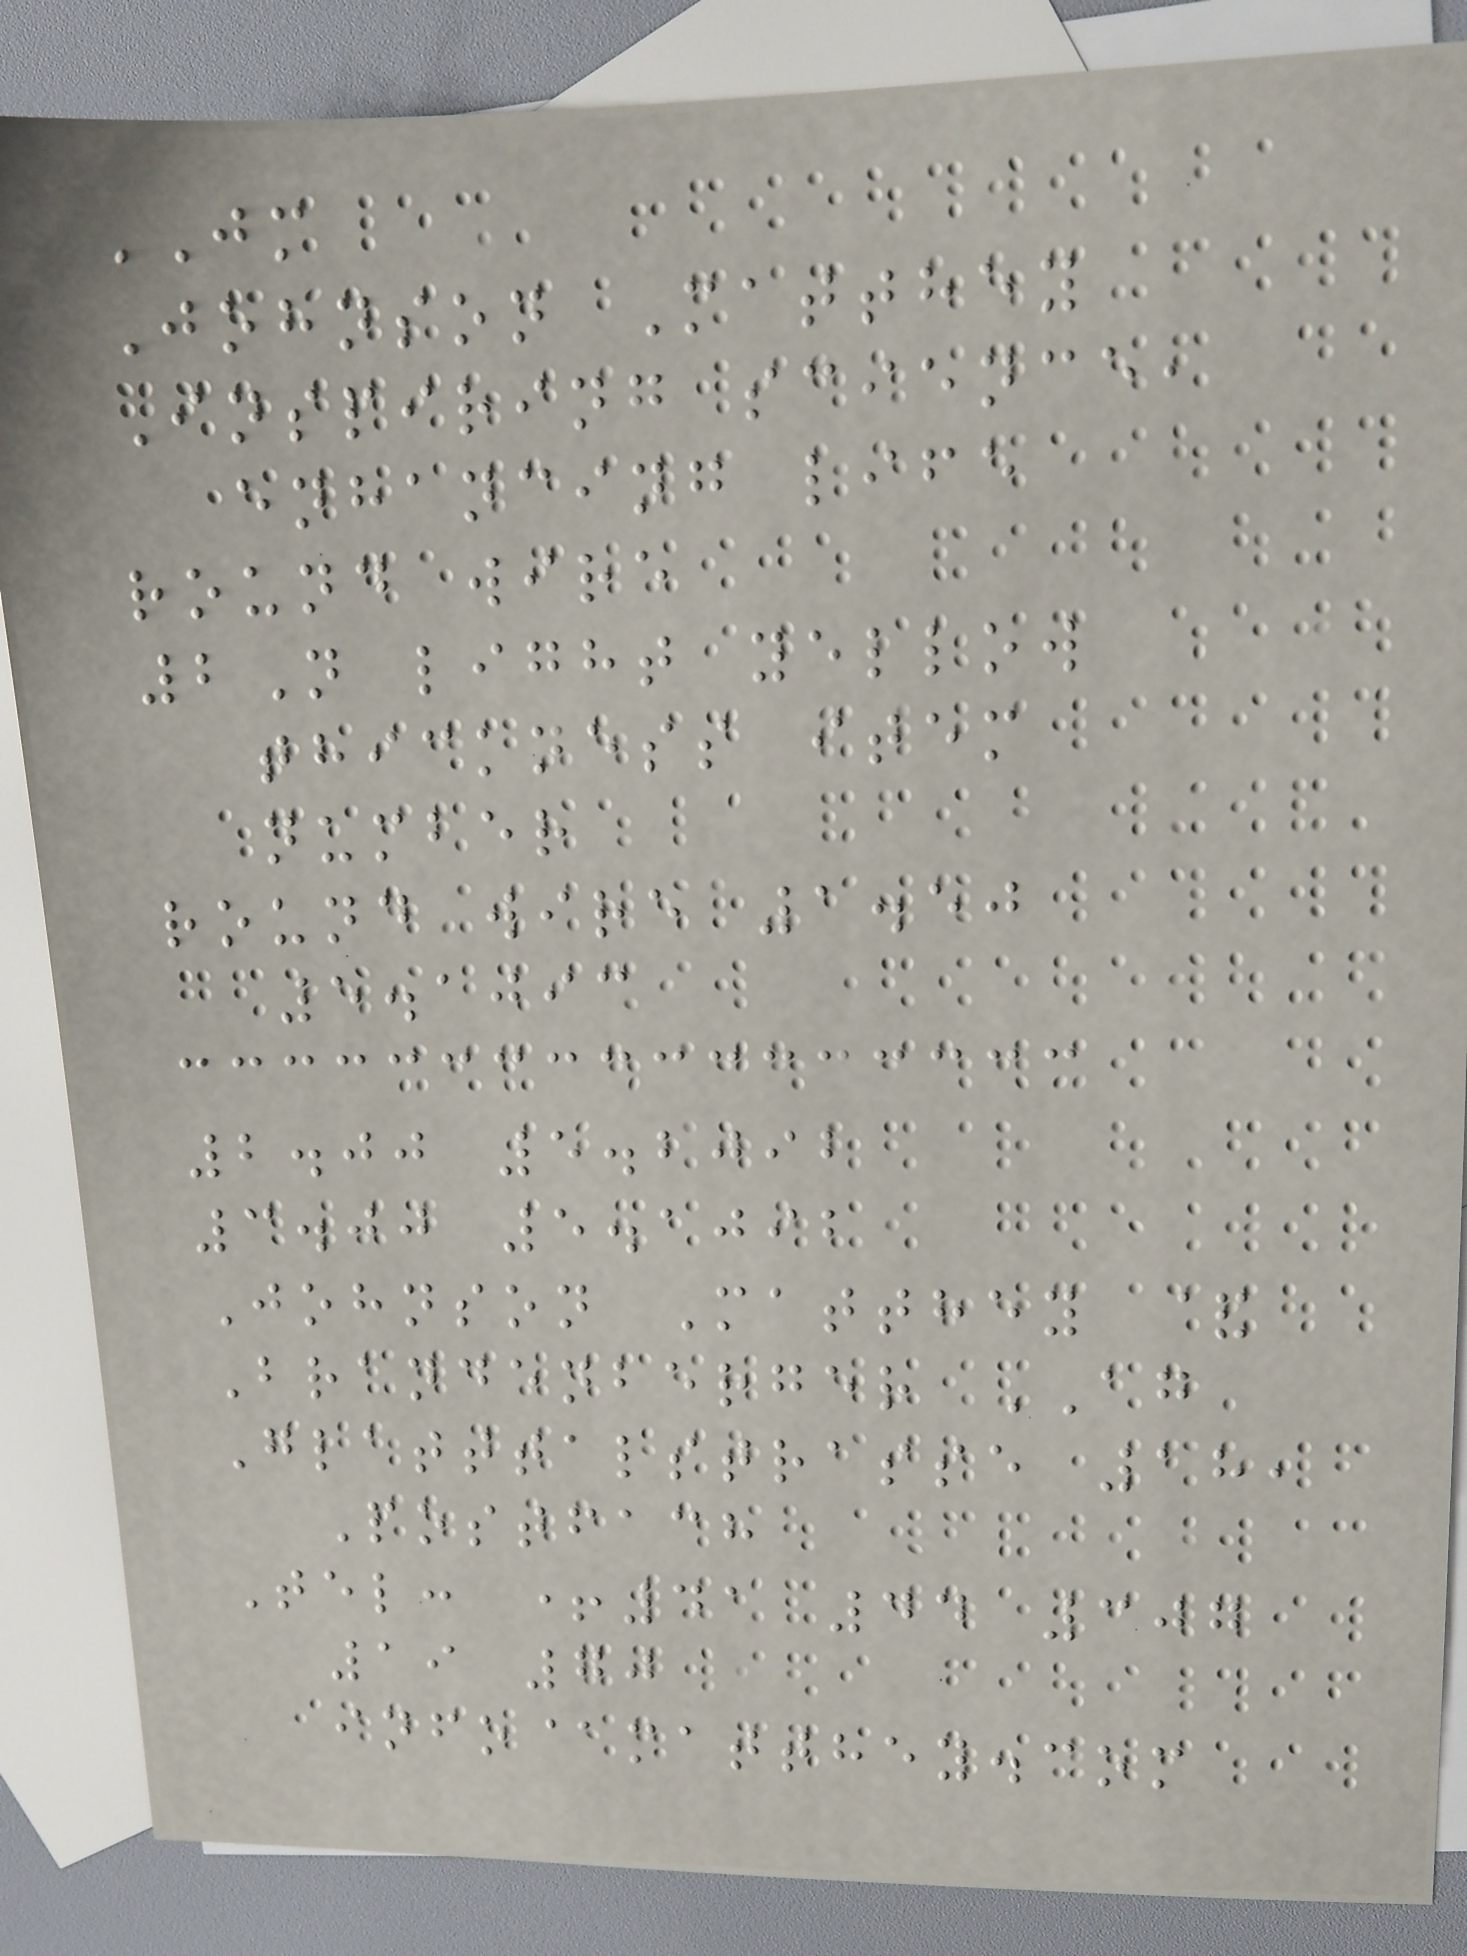JM
Johnson Matthey
Inspiring science,
enhancing life
round wire
2N light yellow
thickness item
number
round wire 1.50
5.1093
2.00 5.2092
3.00 5.1092
Johnson Matthey &
Brandenberger AG
Glatttalstrasse 18,
Postfach
Tel: +41 44 307
19 70
info@matthey.com
